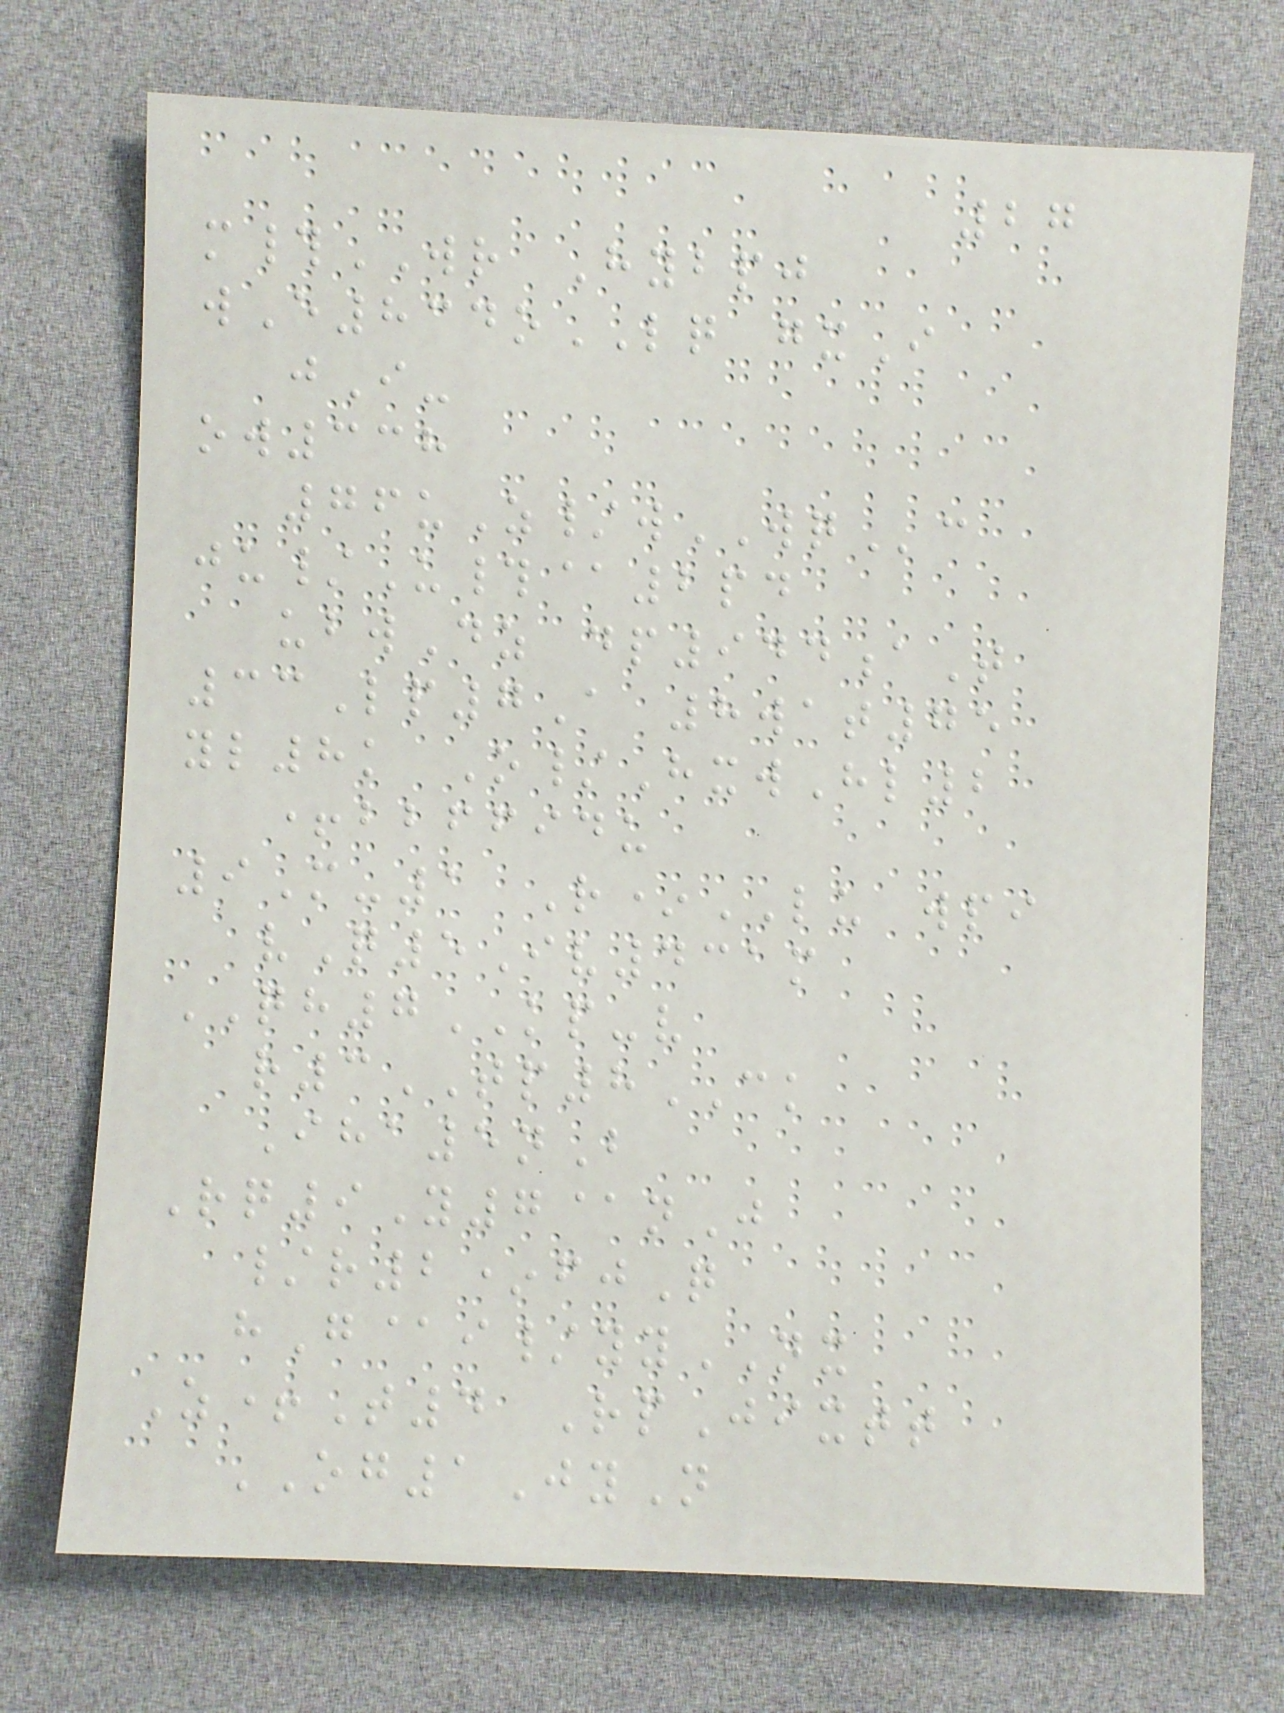27
m#WR Hybpj
wE834oLQ gxI
jI-
ow338
76uZ/wWQc
ju/U#@2pd
ubwDz dp944aT
33Lp7A 8wat75
yl8k O/HxwHl2
+bbffidu
9M-1 R*LU wpi
vQ5Iv431m
QH7KP-v
r3TP8CK
Iha5nB
Rq9Y7@nJ
/r2*fjQ
hG@i/yyNX
Z+T4 RpJixtt
OG1JyN
